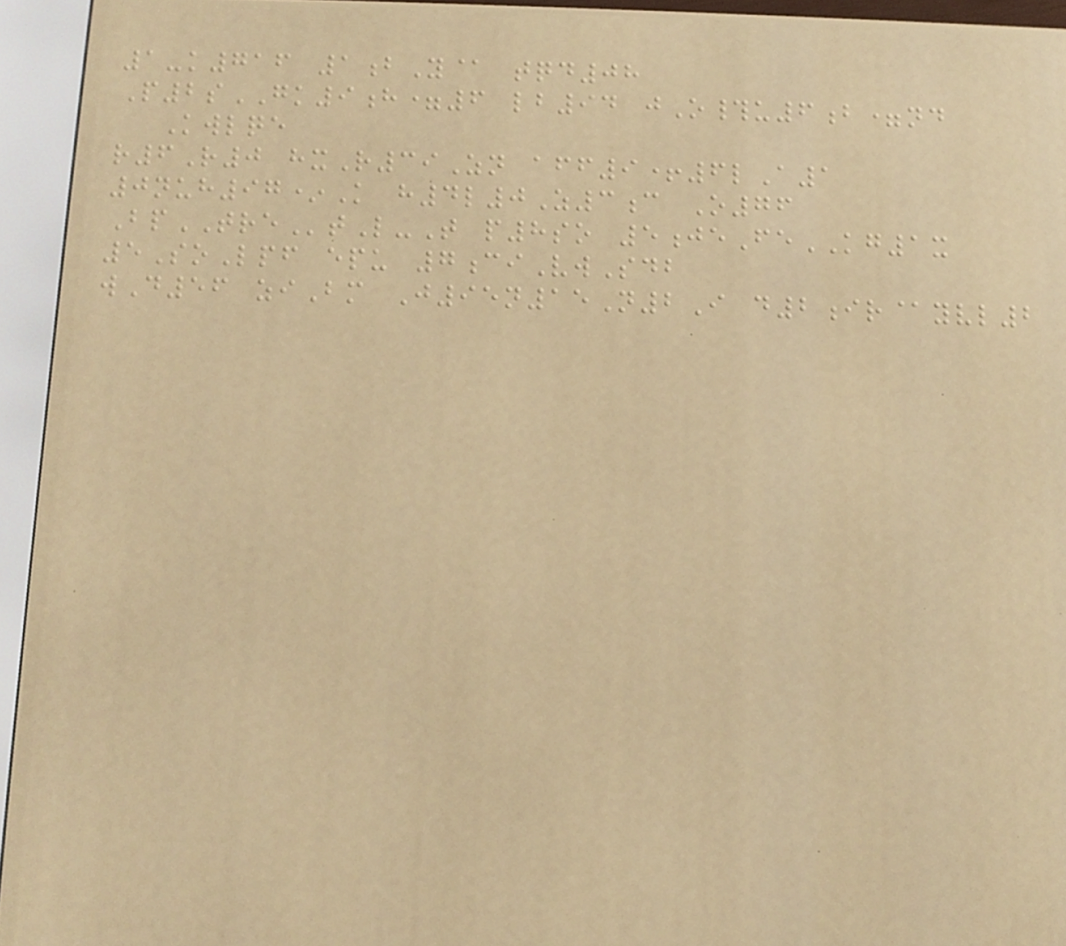1-k716 1bY@ tqd08
P2sGK9h=6 lb94 jO#u6b=nd
Kwlqe
r6R0 hxR39Zn aff9+6lA1
0nuh97*K h4l0Z3c O76
BpTREtL-T p8so 5jeFeKG1x
5SoLpf epu 7ciVwSdb
wD56 ziBm J95n15N2I d2ir@yvl2
